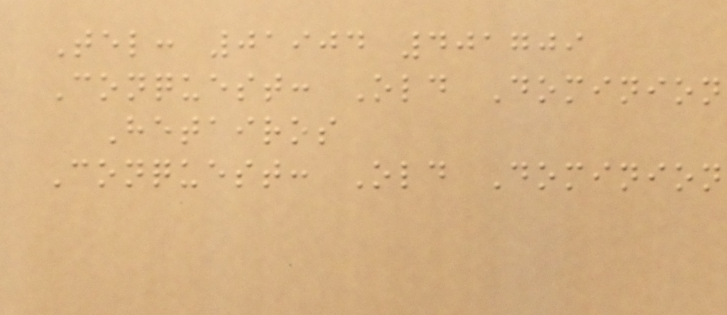Tel: 01904 401709
Conquest: Old Dominion
Hetairos
Conquest: Old Dominion
